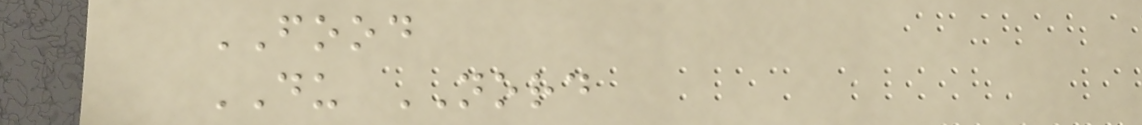FOOD
DU NORD
